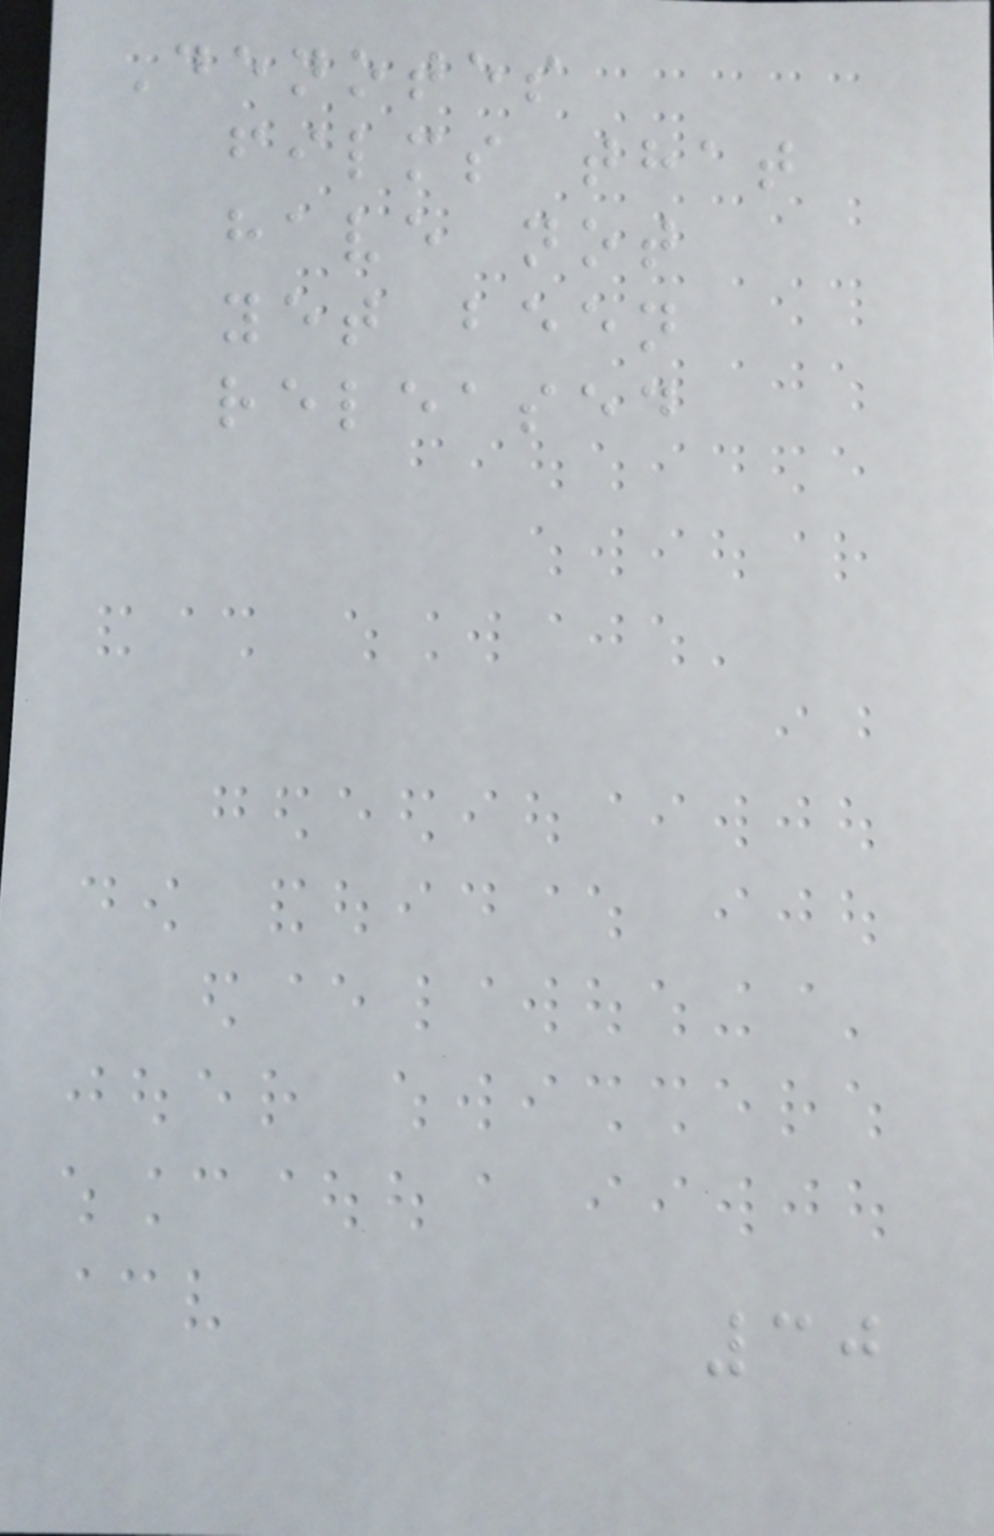Denotes
films that
have not
yet been
released
30
